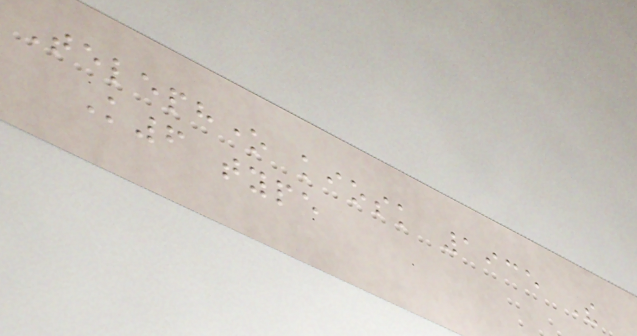Telephone kiosk 1935 The
K6 type
